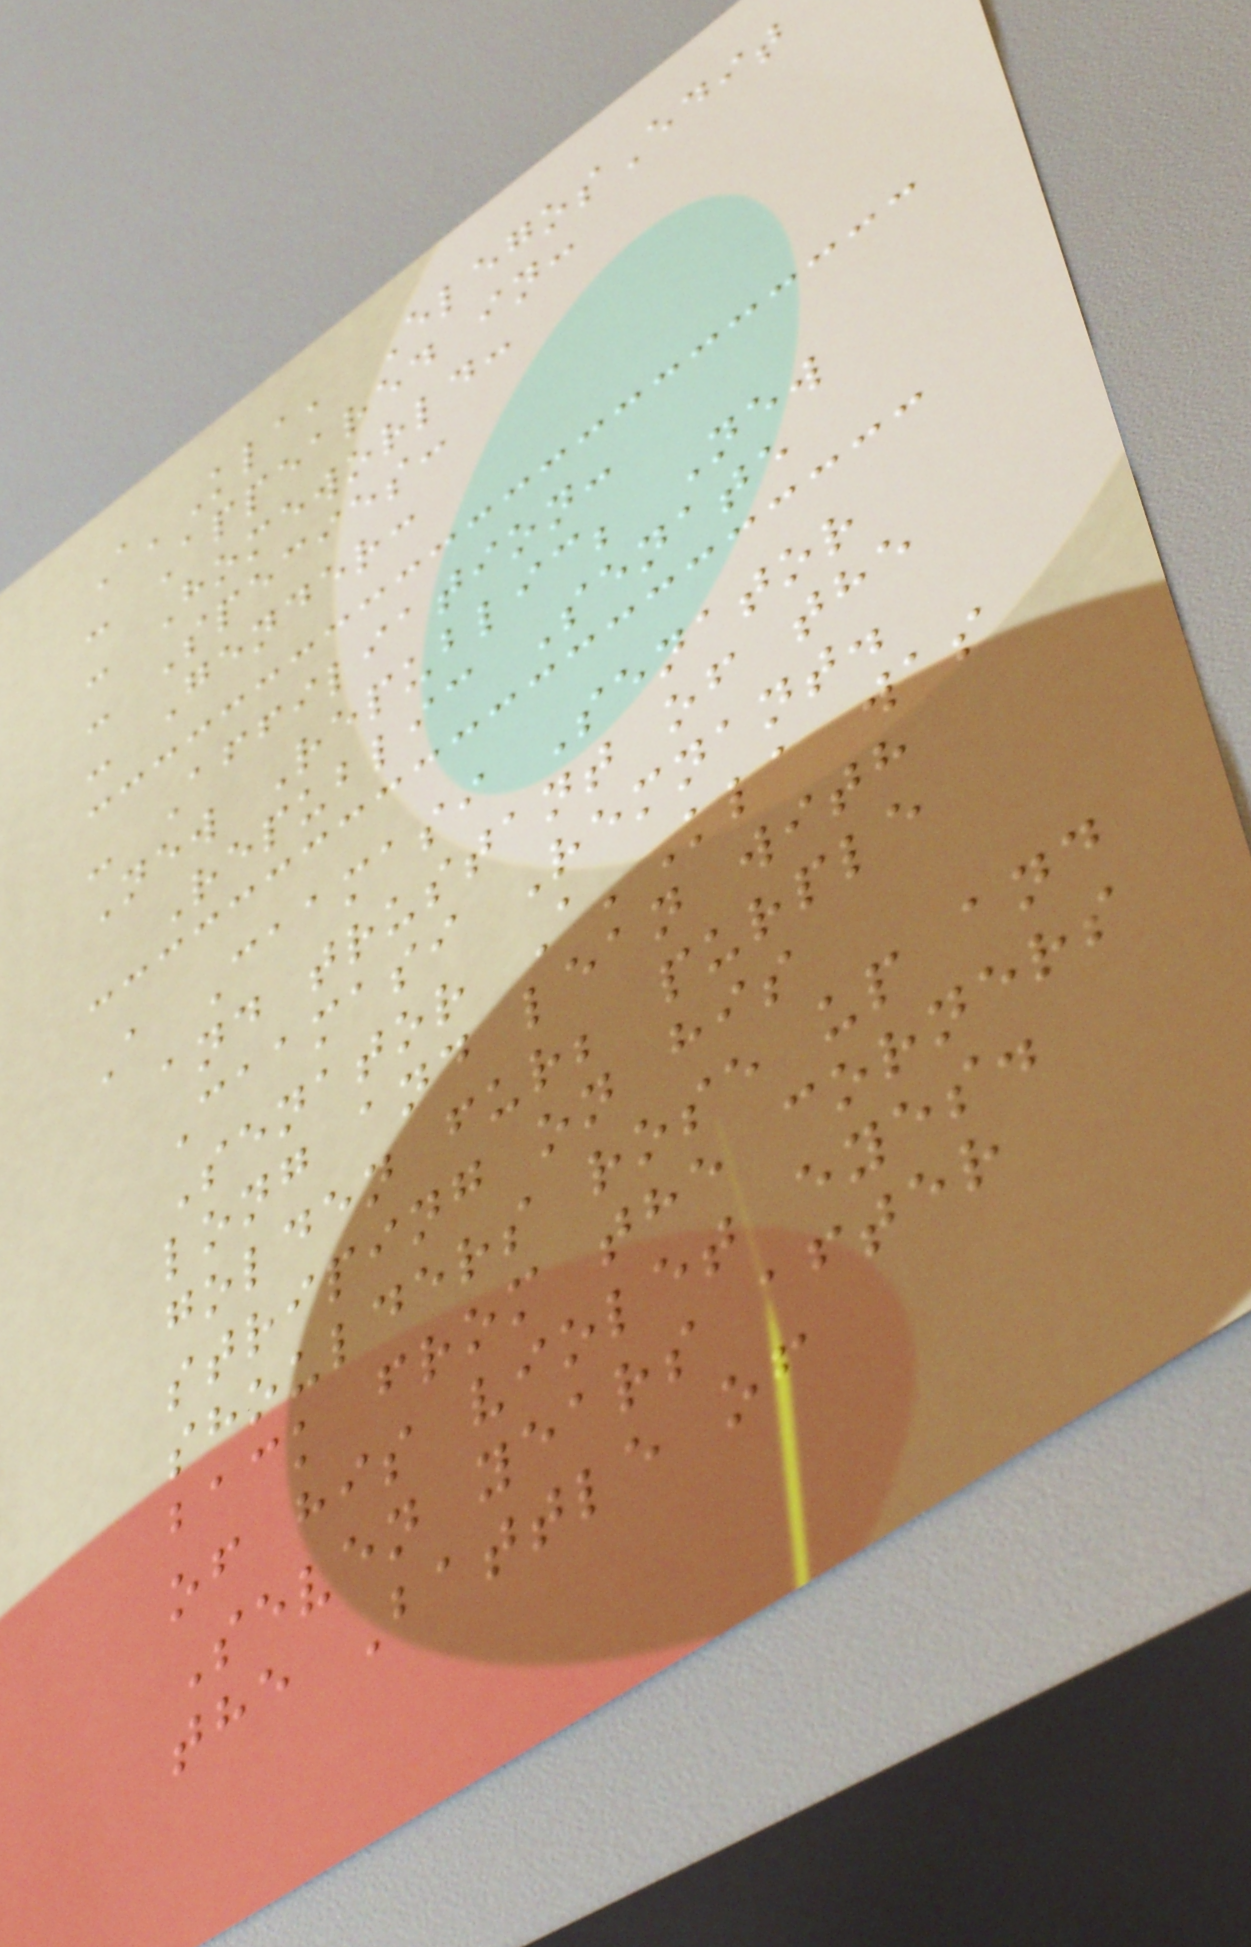A'Kla, ElegosEdit
- Appeared in:
- Homeworld:
- Species:
- Gender:
- Affiliation:
New Republic; New
Republic Senate
A Caamasi Senator
and trustant of the
Caamasi Remnant.
Senator A'Kla was
long and lean with
golden fur; purple
striping on his
shoulders rose up and
back from the corners
of his violet eyes.
Seven years after
the Battle of
